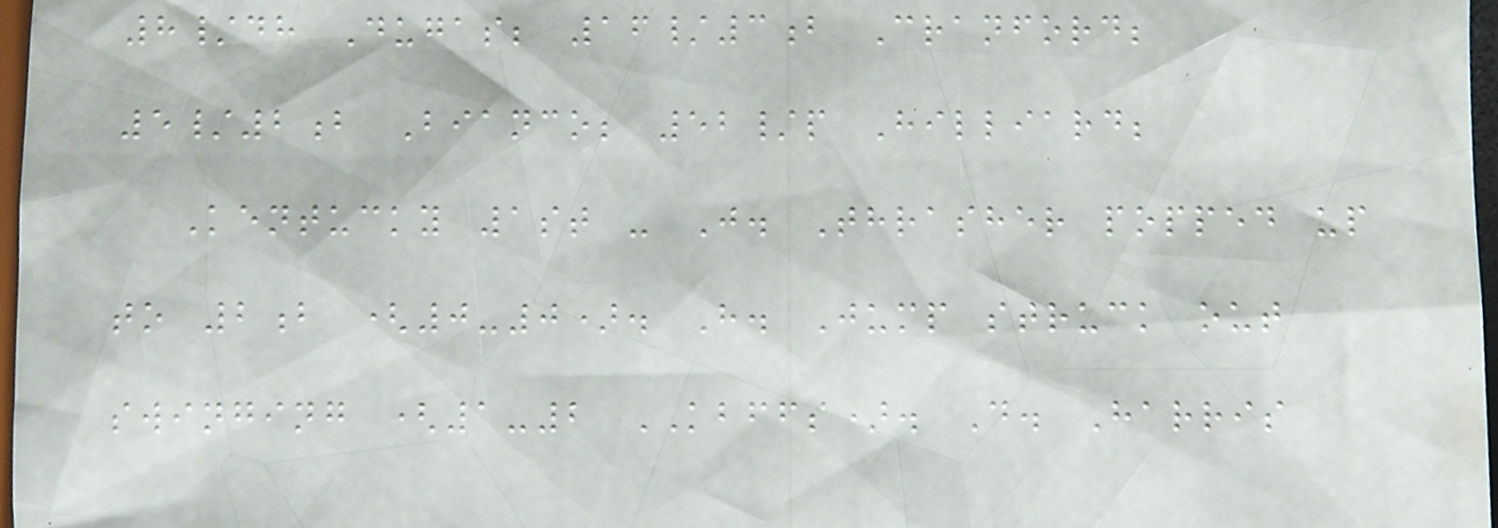8/dh Dugas; 16/3b Cranford;
5/2b Bianco; 52/p Hilliard;
Kentucky 1st - J. Thrasher popped up
to 2b (0-0). H. Jump struck out
swinging (1-2 KBFFS). D. Harris
